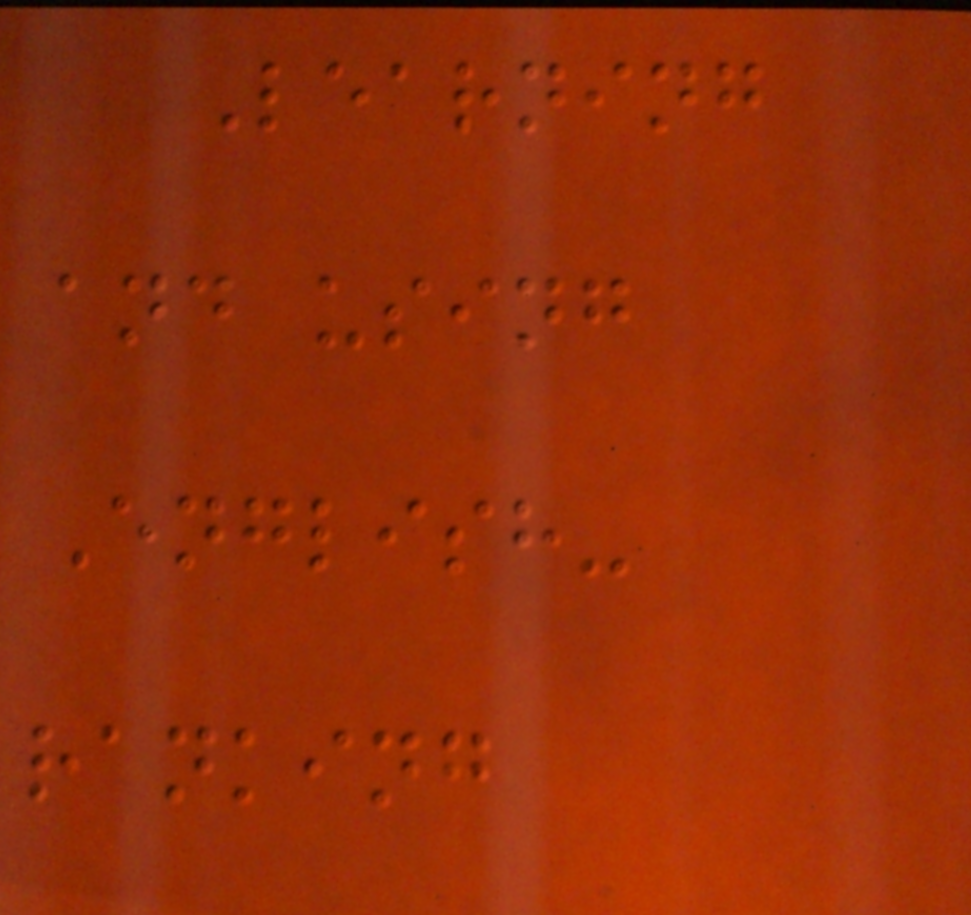Learning
and using
English-
ranking
